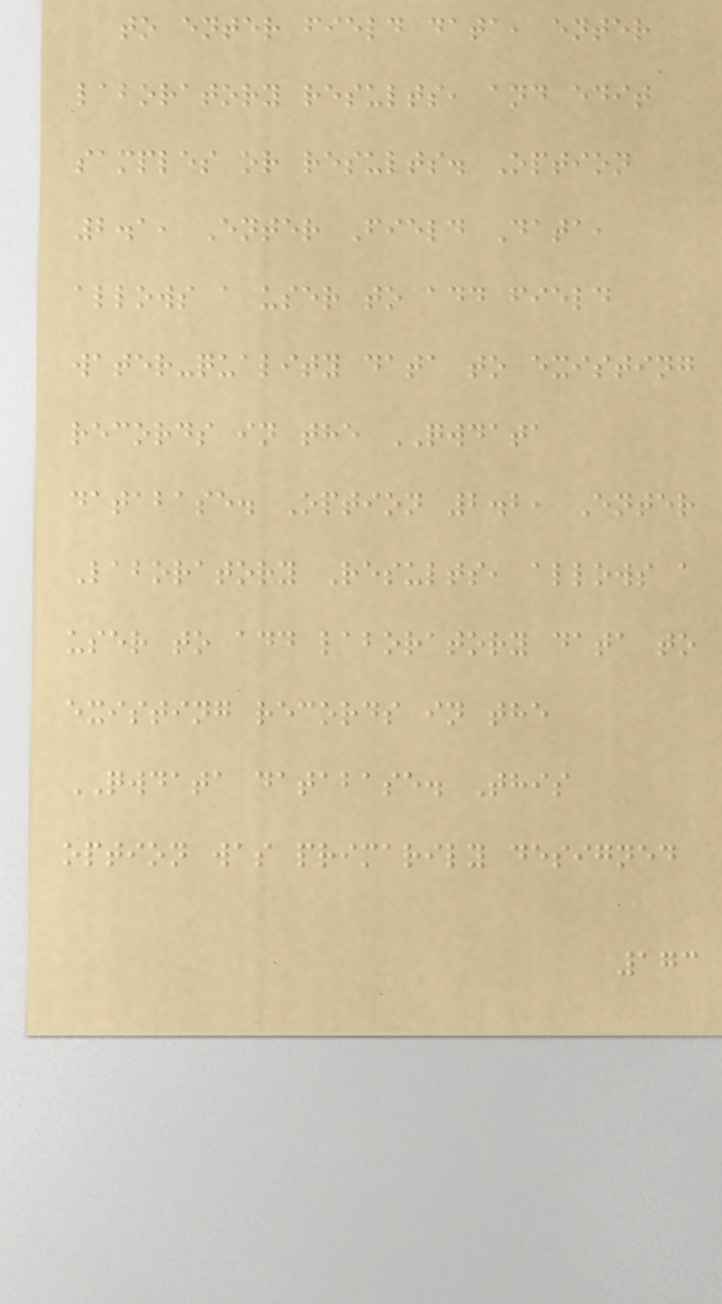to enter field data, enter
laboratory results, and edit
samples or results. Option
2.1, Enter Field Data,
allows a user to add field
water-quality data to existing
records in the QWDATA
database. Option 2.2, Enter
Laboratory Results, allows a
user to add laboratory data to
existing records in the
QWDATA database. This
option was primarily designed
173
